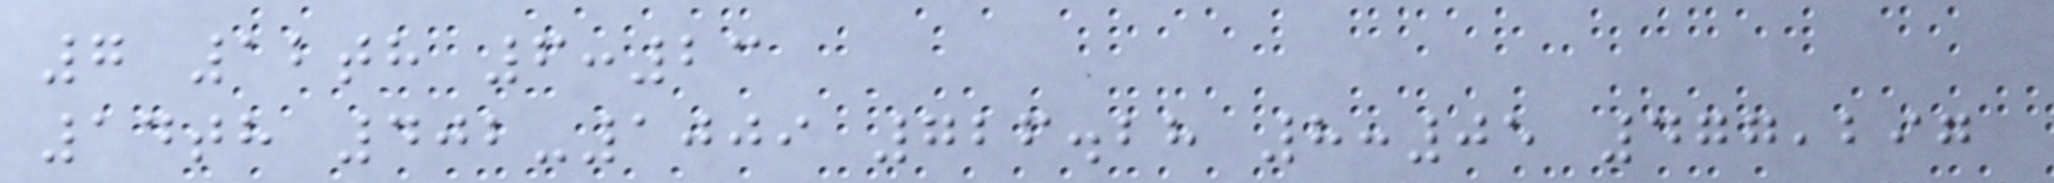7 12th 6:23
14th 402-1009 726.28 8:05 477,297
